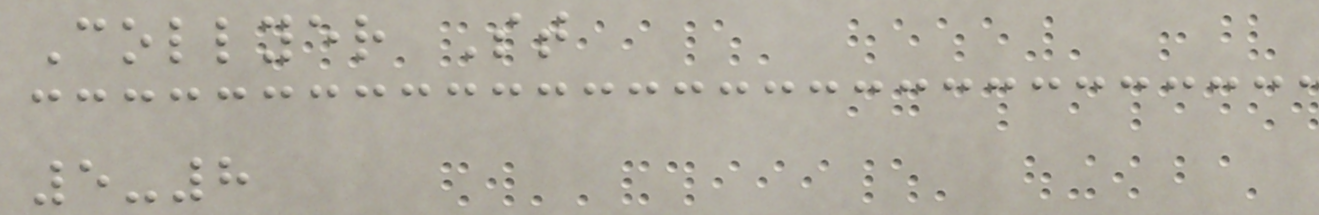Collyer St
5-8
